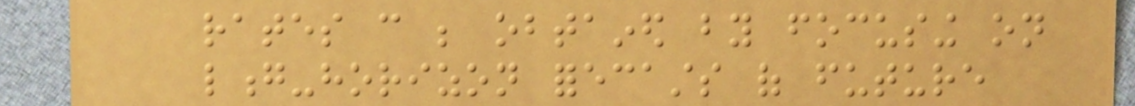rates can be obtained by focusing on
long-horizon forecasts of future
